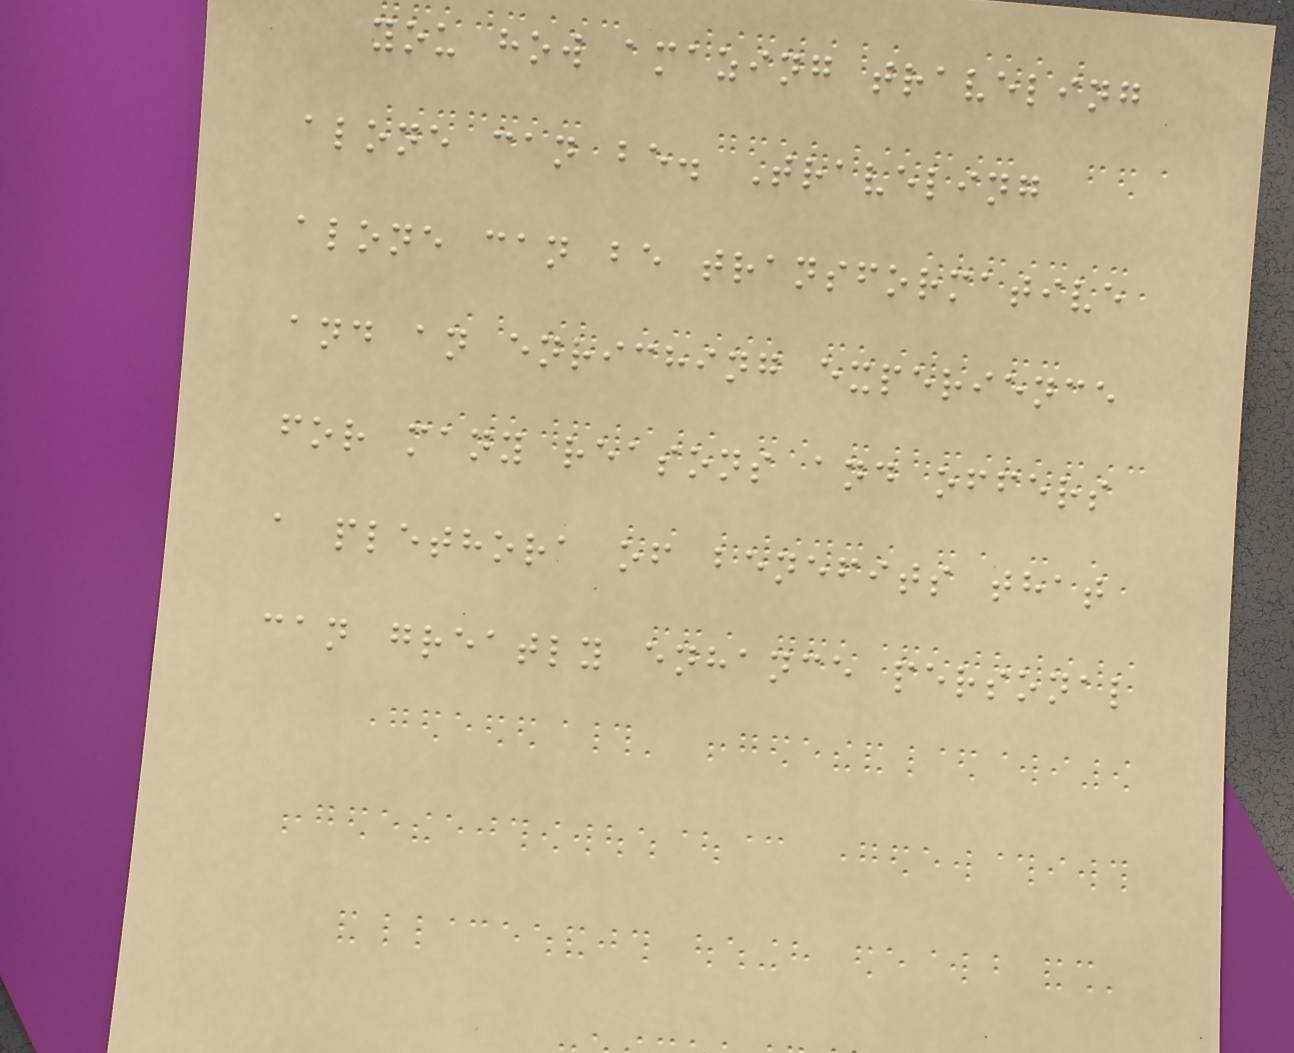you how amazing traveling
alone can be. Traveling
alone can be transformative
and an enriching experience
for many reasons and offers
a plethora of benefits that
can greatly enhance personal
